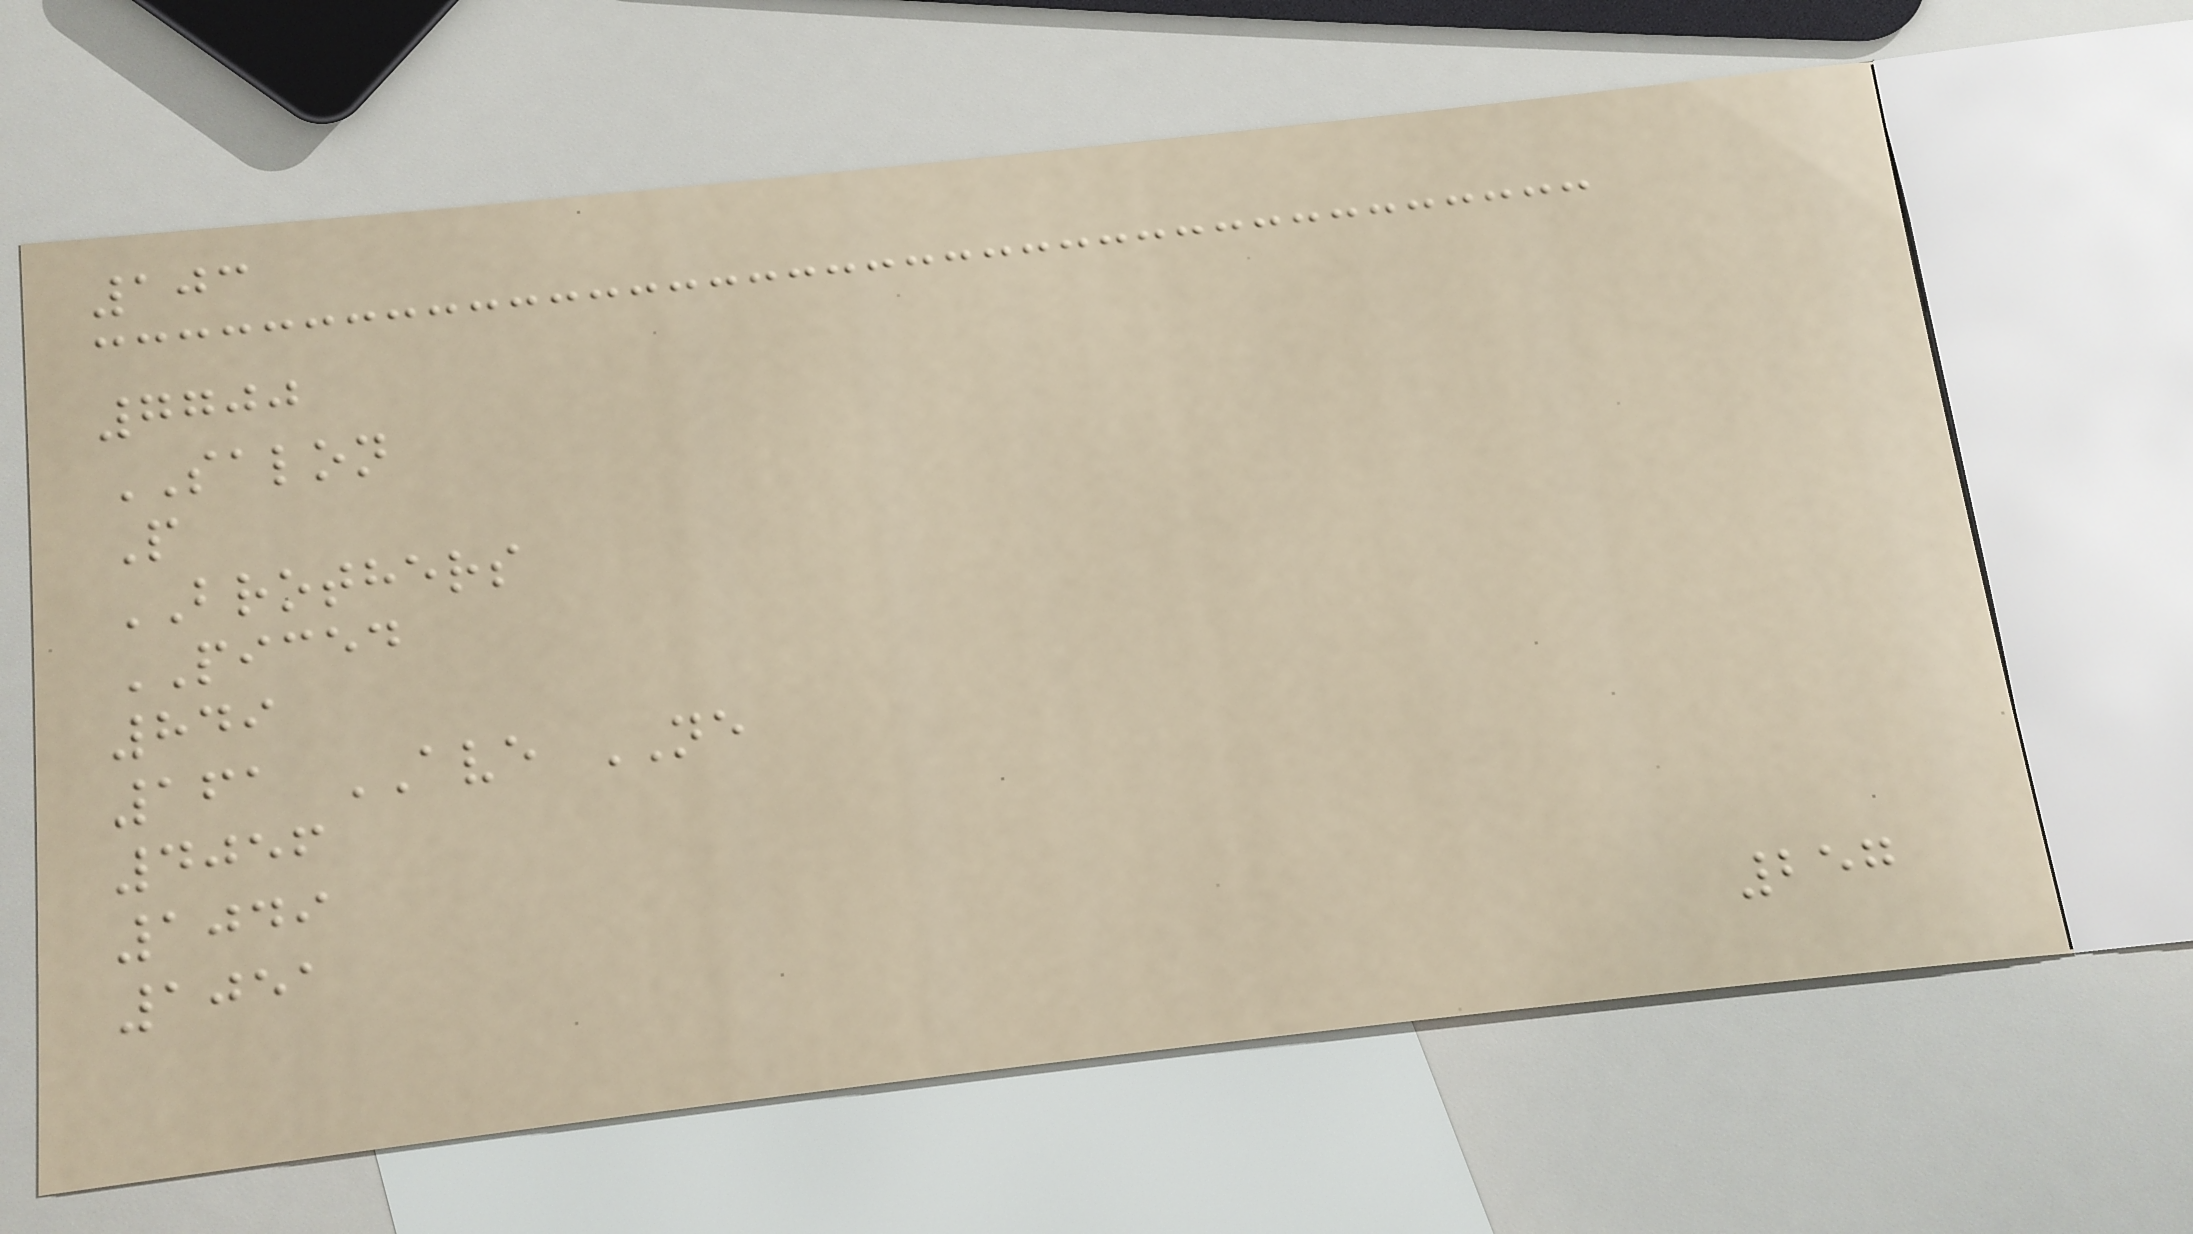103
7700
SALON
P
BROTHERS
PICED
849
161 AVE NE
4056
1049
1051
257
